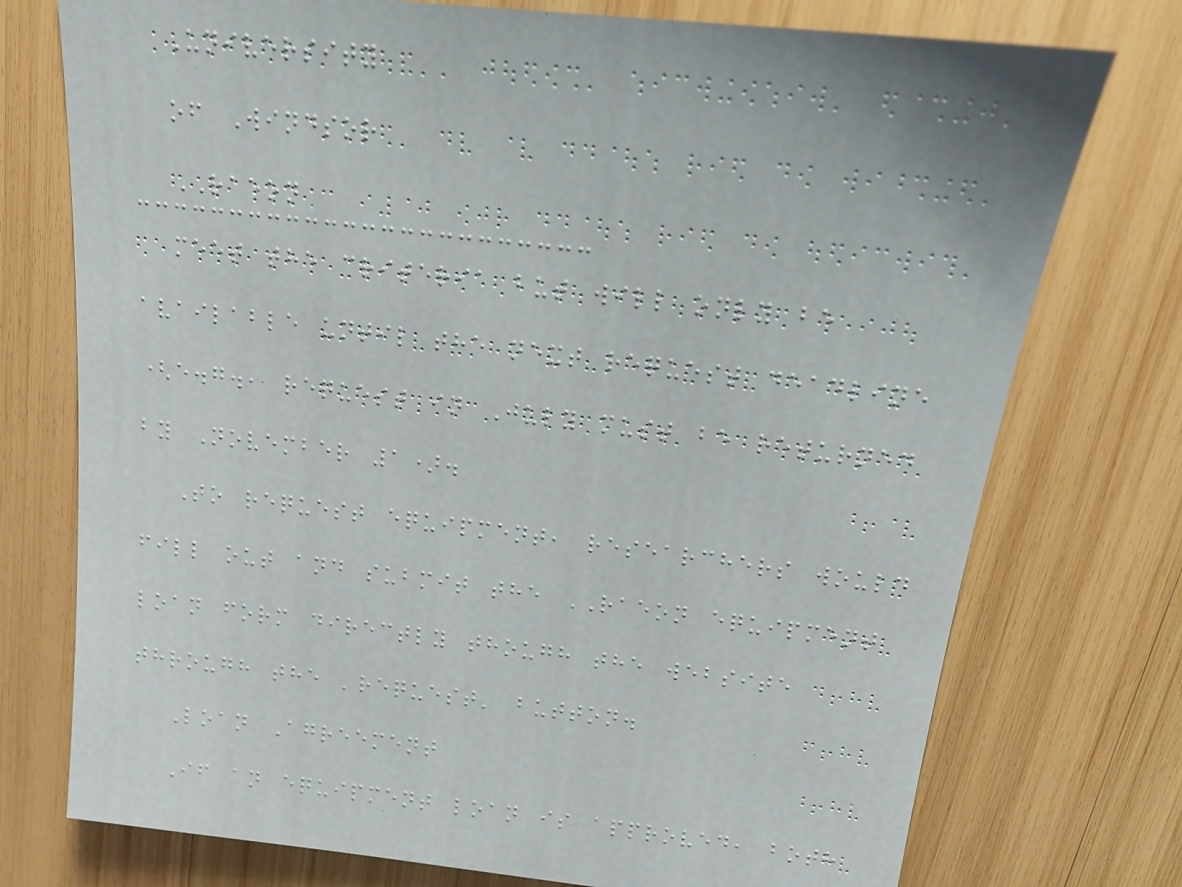University
of Windsor
RAEON
meet the criteria but will only be
available until the next request deadline
(e.g., request in July must be returned
by November 1).
To request equipment, researchers would
fill out and submit the RAEON equipment
loan form directly though the website
through the 'request' button.
Loan Agreement
If an equipment loan is approved, both
